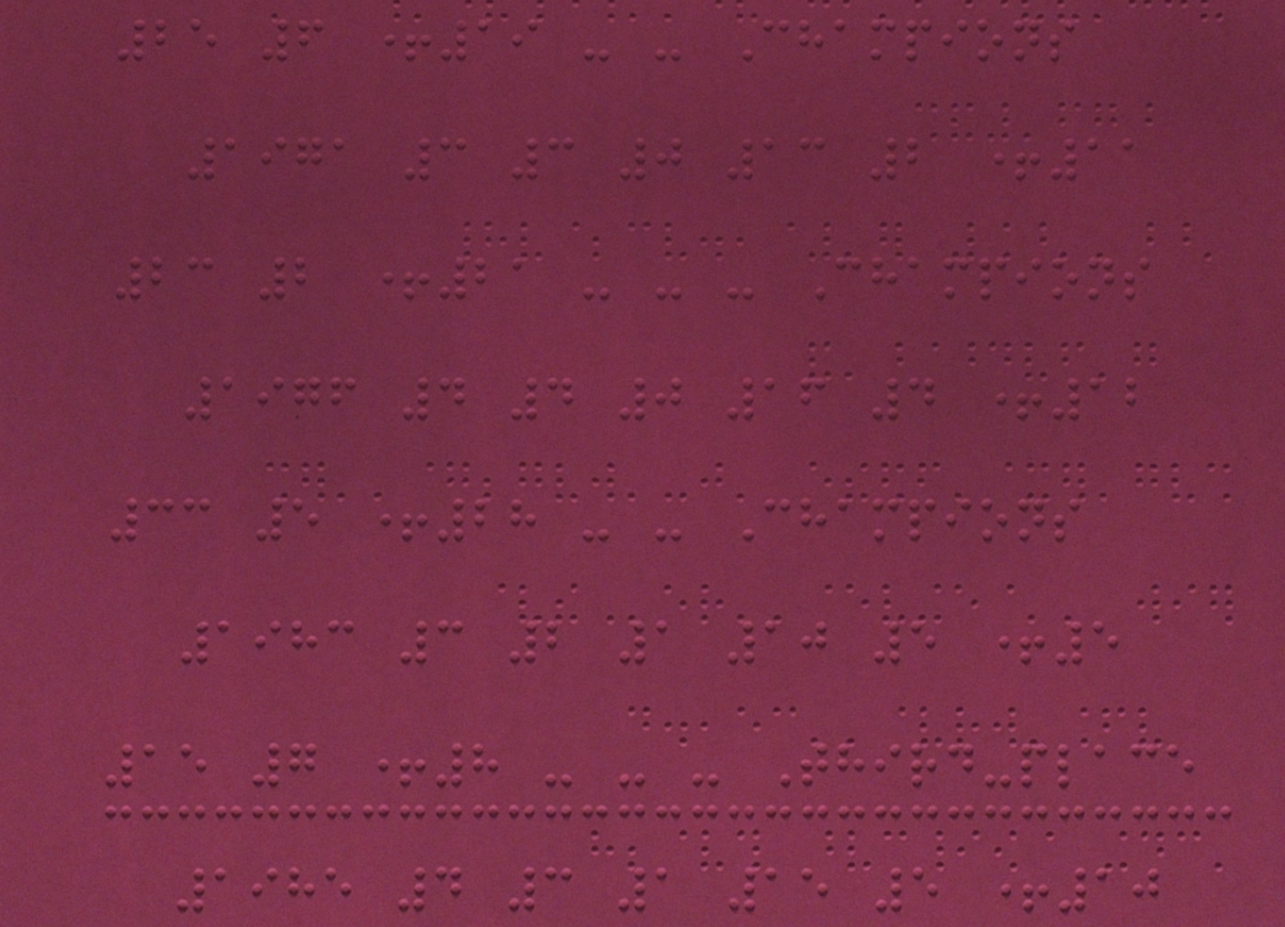25 6 +19 - - Champions
1971 3 3 0 13 2 +11
23 2 +21 - - - Champions
1976 4 4 0 16 4 +12
33 5 +28 - - Champions
1983 3 2 1 10 5 +5
15 7 +8 - - - Third-place
1985 4 3 1 15 5 +10
